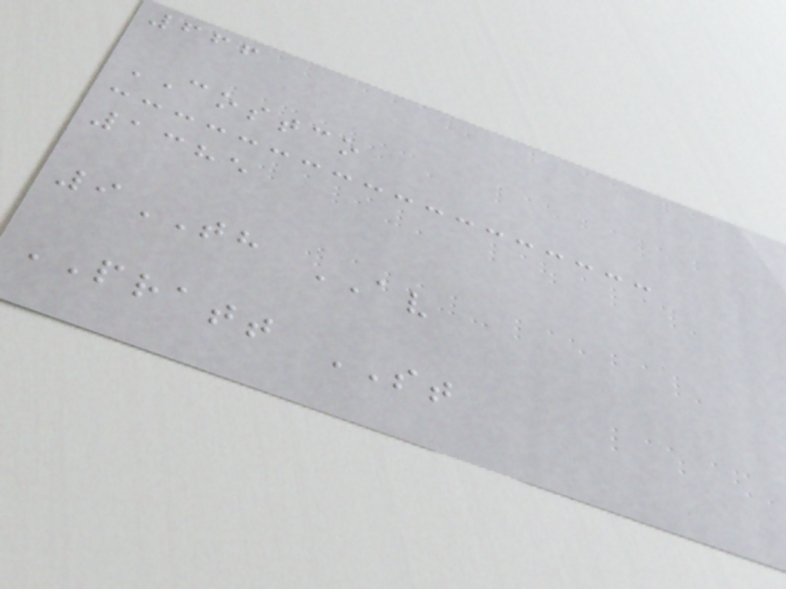666
COSTCO
1385
9TH AV
PRATT ST
